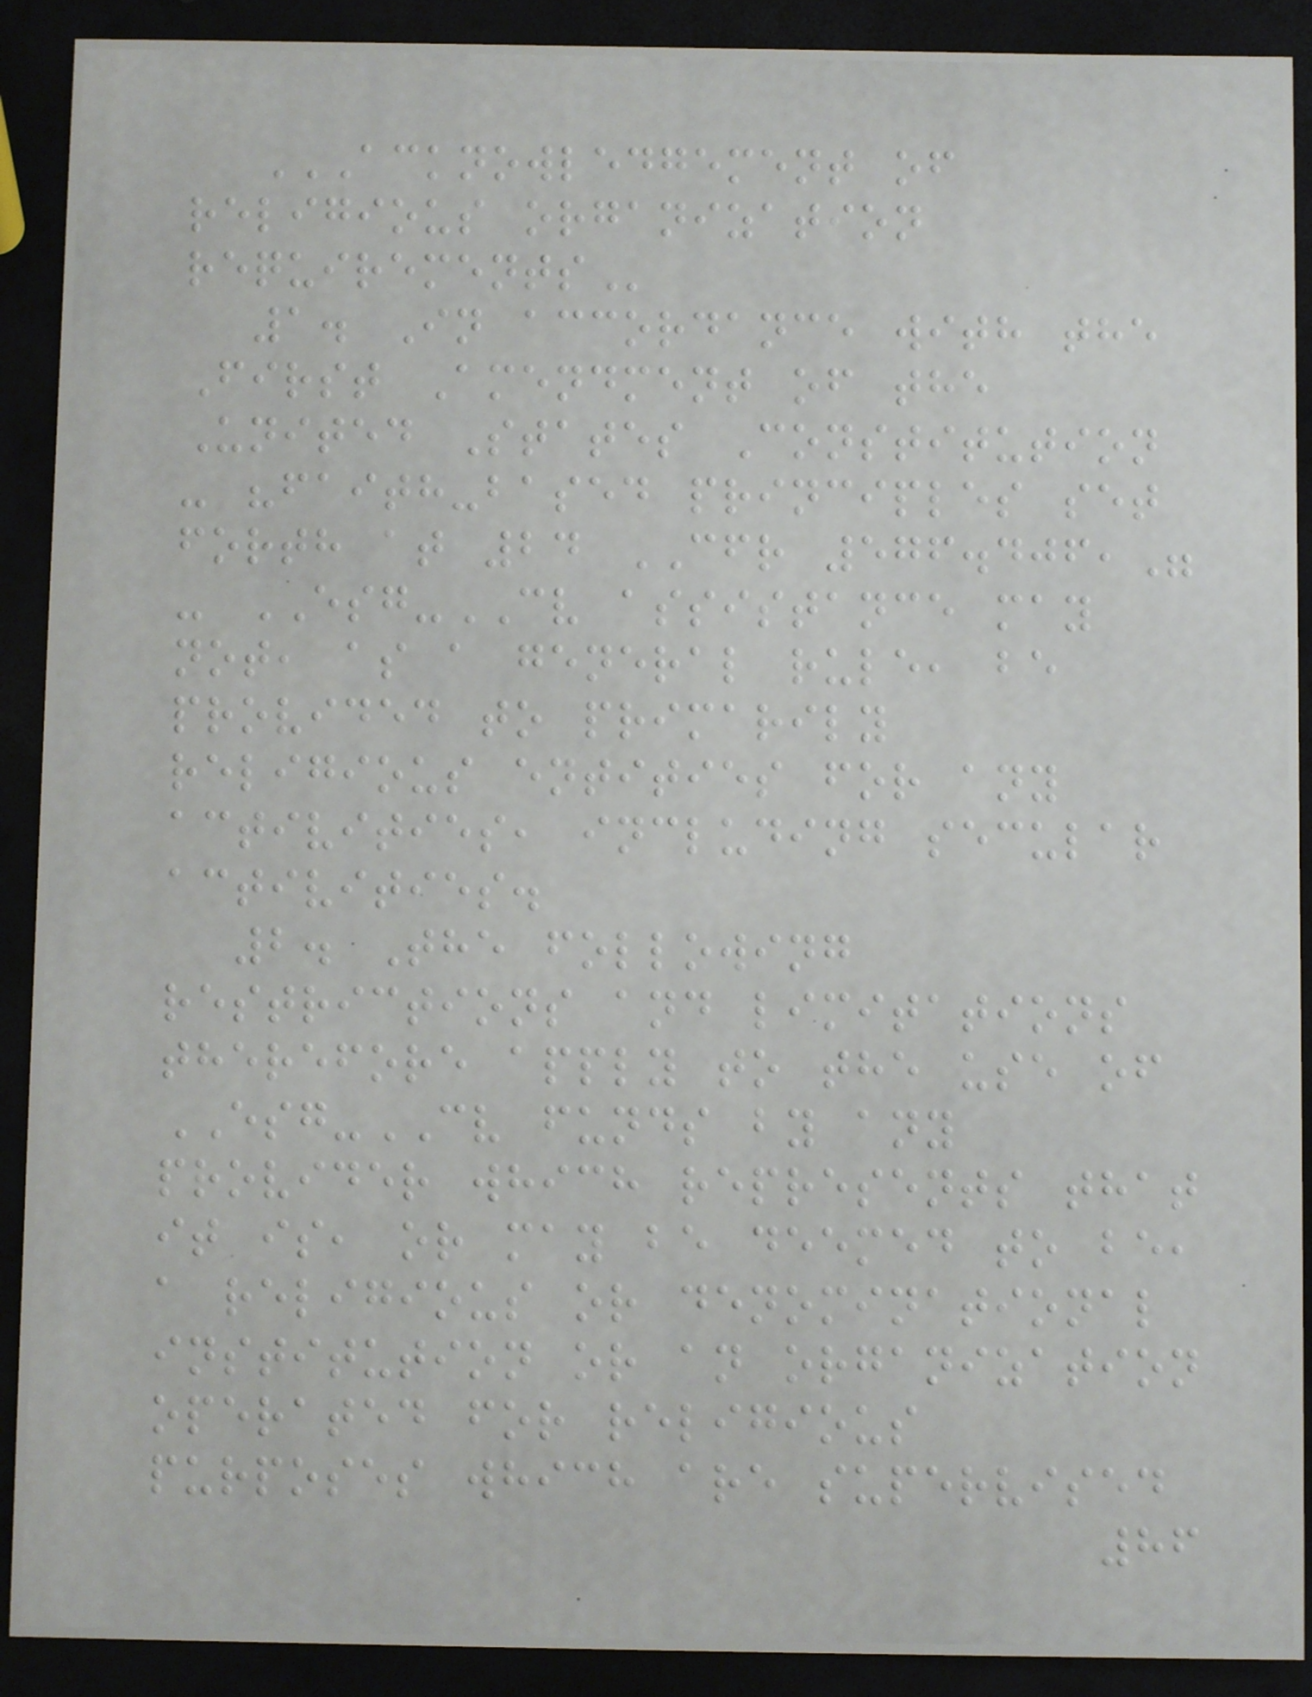ACKNOWLEDGEMENT OF
RELIGIOUS ORGANIZATION
REQUIREMENTS
1. In accordance with the
First Amendment of the
United States Constitution
- "faith-based principles set
forth at 24 CFR 576.406,"
- ESG-CV assistance may
not, as a general rule, be
provided to primarily
religious entities for any
activities, including secular
activities.
2. The following
restrictions and limitations
therefore apply to the use of
ESG-CV funds by any
provider which represents that
it is, or may be deemed to be,
a religious or denominational
institution or an organization
operated for religious
purposes which are supervised
86
